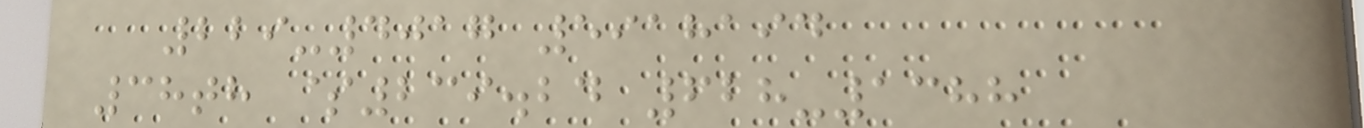229-4017 5918194
38th $239.24 628-1388
